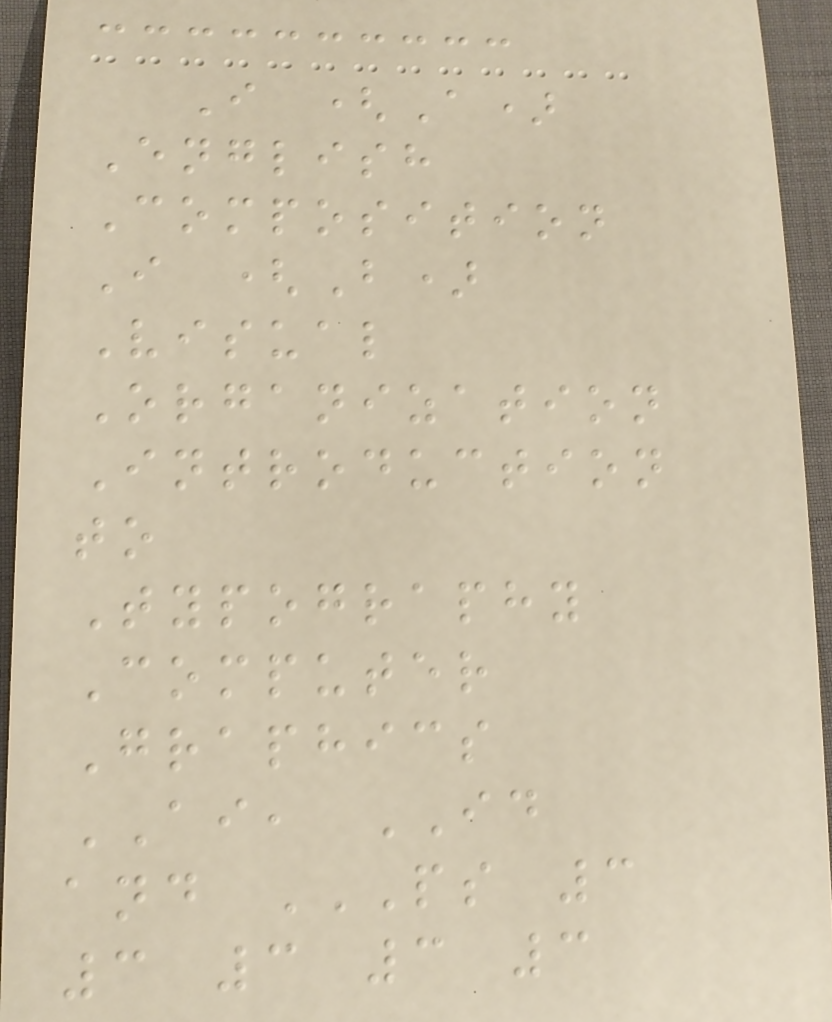I (A)
English
Composition
I (B)
Visual
Organization
Introduction
to
Typography
Computer
Graphics
AI, ID
and PS 3
3 3 3 3
